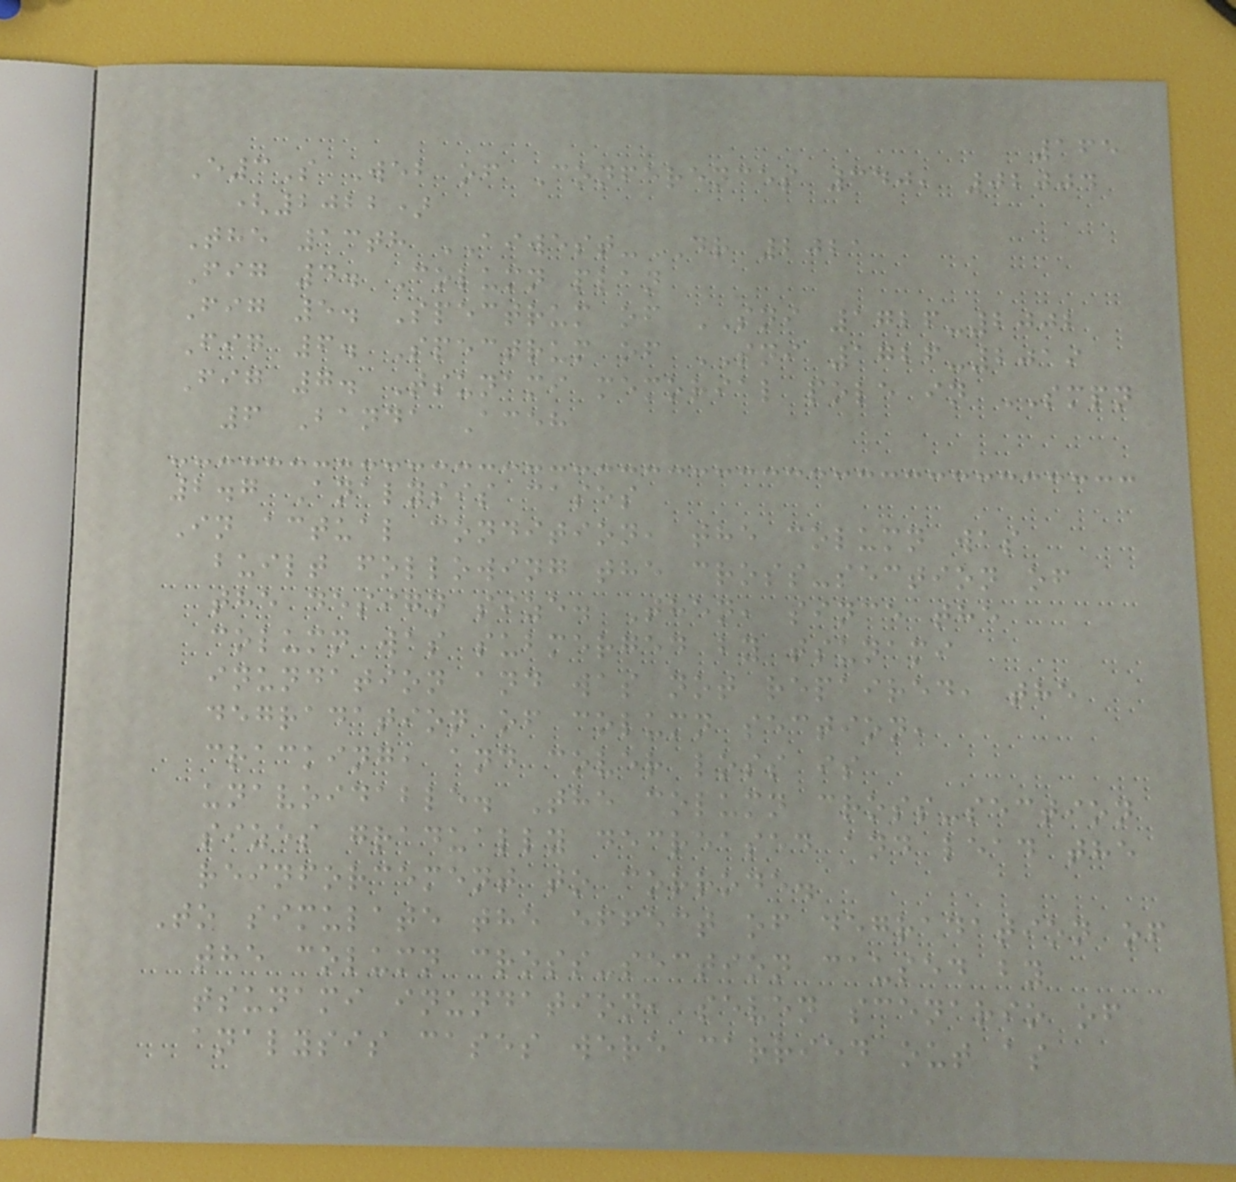165
E3S Web of Conferences 340, 02004
(2022)
The 13th AIWEST-DR 2021
Fig 4. Column plan
Fig 5. Spectrum of SNI 1726-2002
Fig 6. Spectrum of SNI 1726-2019
Fig 7. Tsunami memorial pole in SMPN
6 Banda Aceh
2.7 Analysis cases
In actual condition, the column was
built following the cross-section of
the design size. Then, since the
column was submerged by tsunami
inundation and was not repaired, the
degradation of column section,
cracking, and cover loss is
unavoidable. The column cross-section
sizes gradually decreased and lead the
reinforcement to corrode.
To simulate the effect of degradation of
the column cross-section caused by
tsunami inundation, seven scenario of
analysis cases were carried out as
